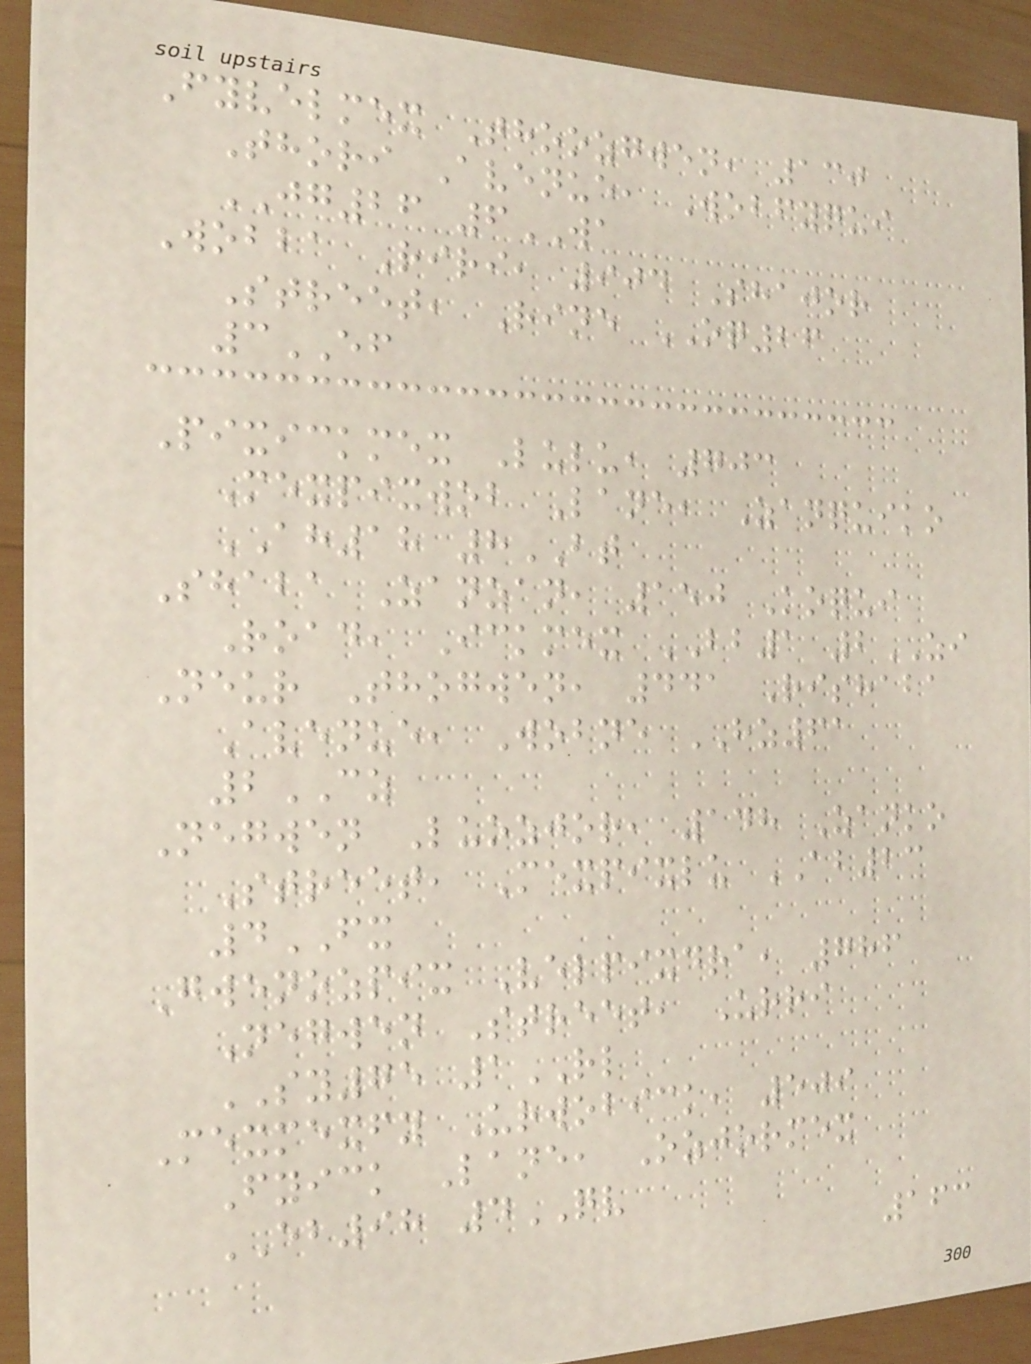Fyvelmex Thoozgwen, 130
Thori Avenue, Wobfyqui
JG26 6WA
Wobba Riri, 904 Shajor
Street, Rine OQ26
3EF
Pixickmex Lulu, 703
Mexpixwob Lane, Zanquiko
AH18 8BT
Shaba Zanzan, 150 Koqui
Road, Ickmex BB1 2ZI
Neur Thogwen, 441 Rishaba
Avenue, Wobne HZ61
2CZ
Negwen Luozjor, 148 Zanko
Street, Mexpixlu AB23
4FX
Gwenozpix Velpixdra, 786
Negwen Street, Urri
SY75 1RL
Mexmexfy Urwobick, 509
Fyick Lane, Ozjormex
EB98 4QV
163
